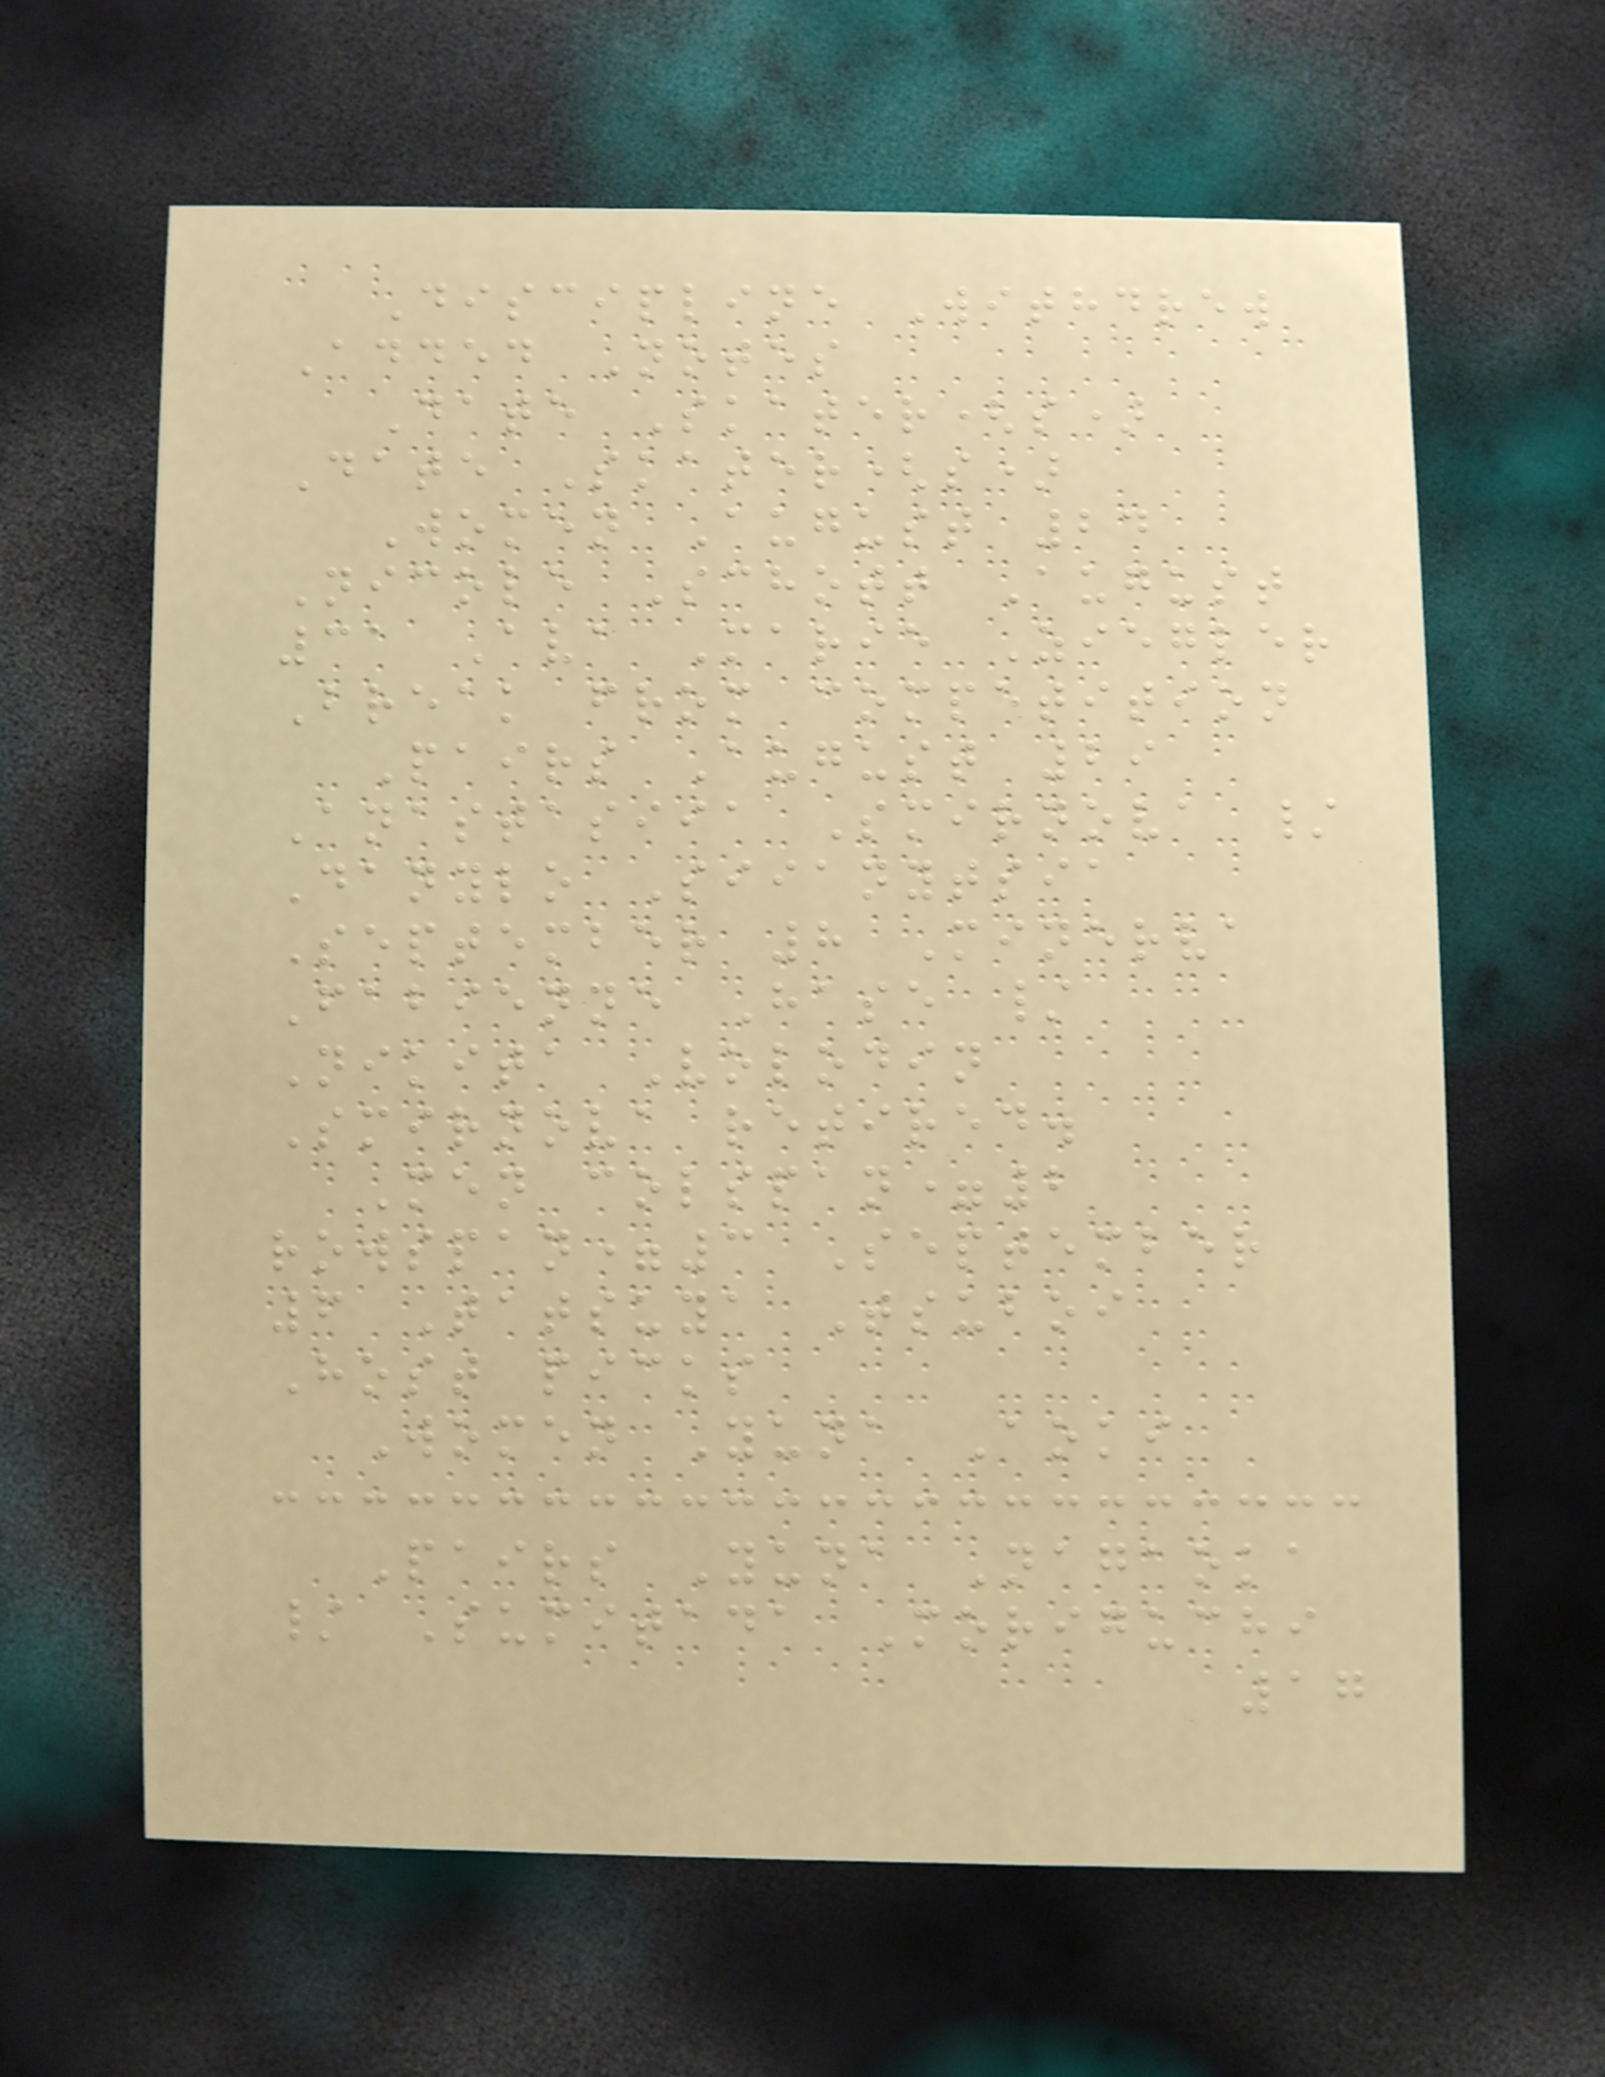Discipline Withdrew
Added Notes
Date Skater(s)
Date Skater(s)
Women August 24
Nicole Schott August
31 Ava Marie Ziegler
Break from competition
Pairs August 29
Anastasiia Smirnova /
Danylo Siianytsia
September 8 Minerva
Fabienne Hase /
Nikita Volodin
Smirnova retired.
Men colspan=2
rowspan=3 September
6 Tatsuya Tsuboi
Host picks
Women Yuna Aoki
Pairs Yuna Nagaoka
/ Sumitada Moriguchi
17
